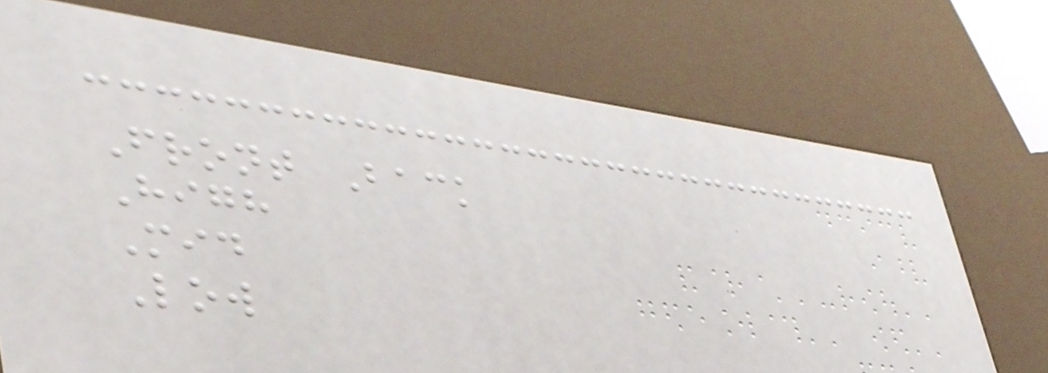Front Back
High
Mid
Low
